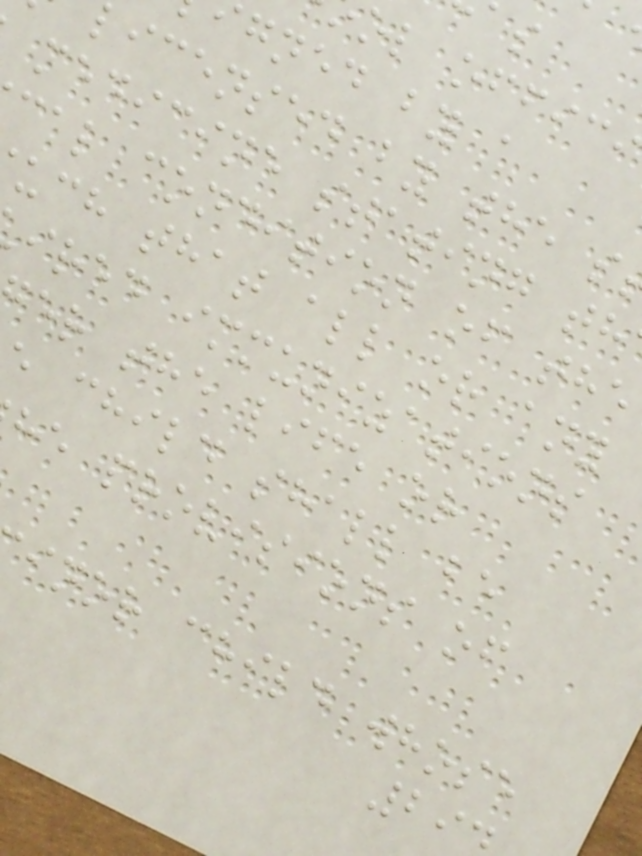ol offic
gned by a
licensed by the s
medicine stating th
cal condition of the
uch that all or any
ired immunizations
er the life or
child shall be
he provisions of
inor child whose
